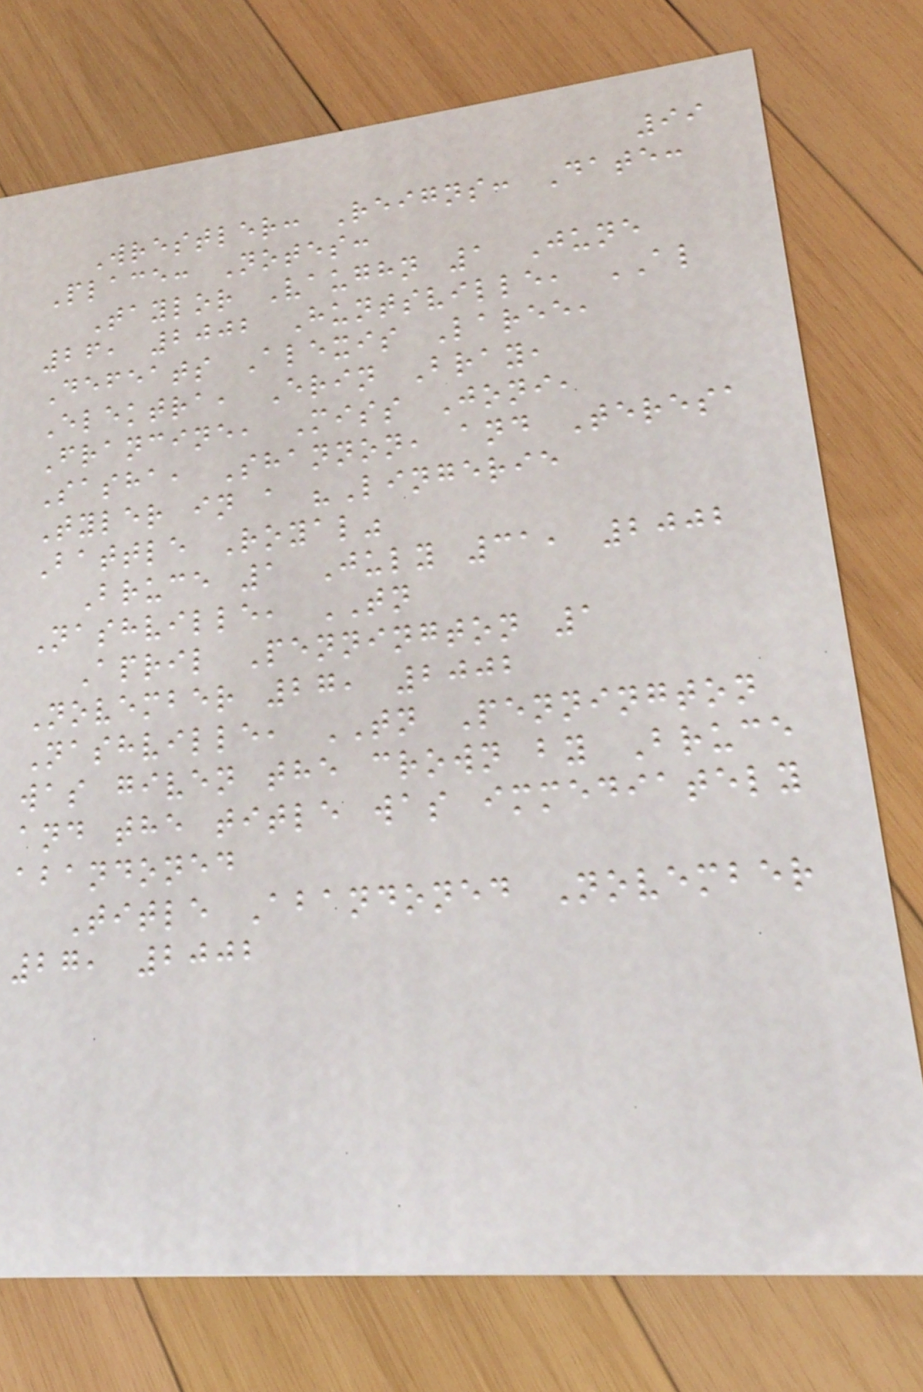99
Wrestler: Reigns: Date:
Place: Notes:
Taylor Vaughn 1 June
26, 2002 Huntsville, AL
Defeats Alexis Laree,
Elektra, Erin Bray,
Francine, Miss Joni,
Sasha, Shannon, and Teresa
Tyler in a "Lingerie
Battle Royal"
Bruce 1 July 31, 2002
Nashville, TN
April Pennington 1
November 27, 2002
Nashville, TN Pennington
was given the crown by Bruce
and the title was immediately
abandoned
Title Abandoned November
27, 2002
